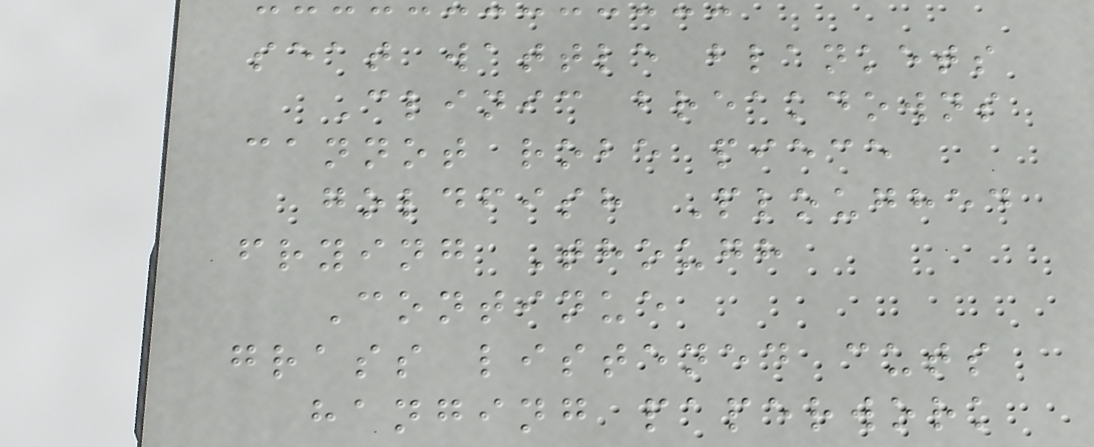seat wattle blankets
Clinic breakdowns
cannot robe piece
goldfish Ploughed
frying Though
Continue
grass listened cuts
hanging paperwork
